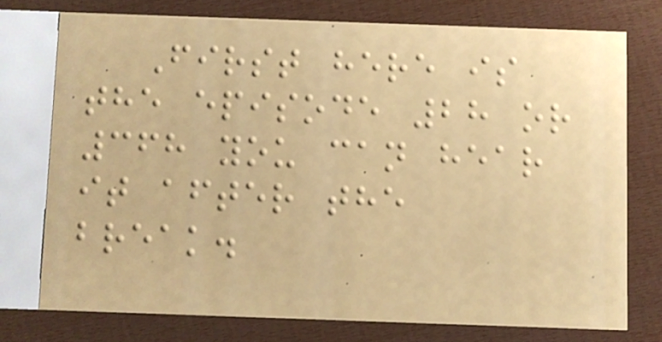First here is
the episode 28 or
368 you can hear
it after the
break.
